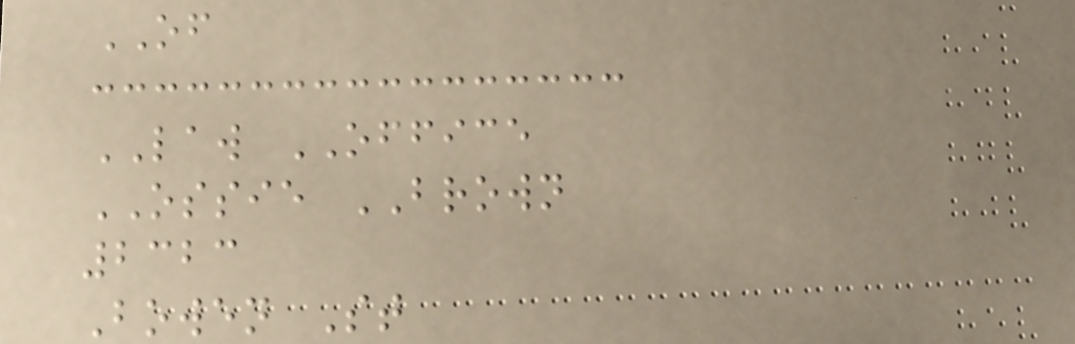OF
LAW OFFICE
OSSIE BROWN
2323
Bowen St
